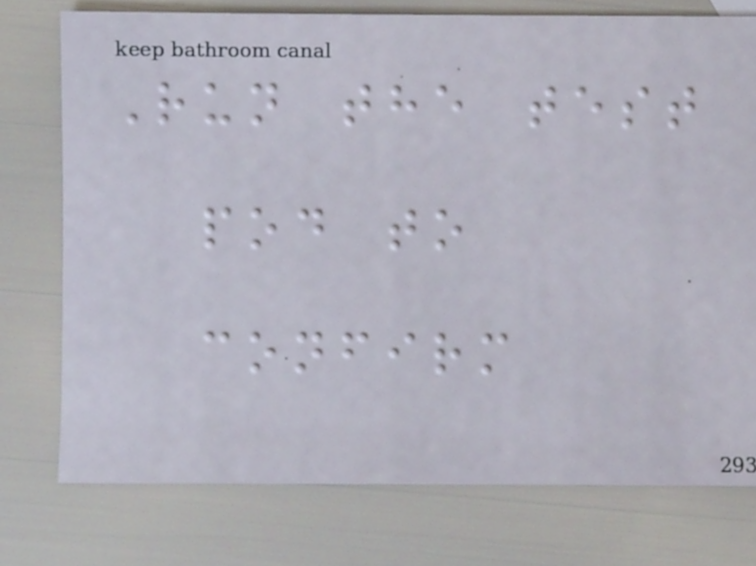Run the test
pod to
confirm
